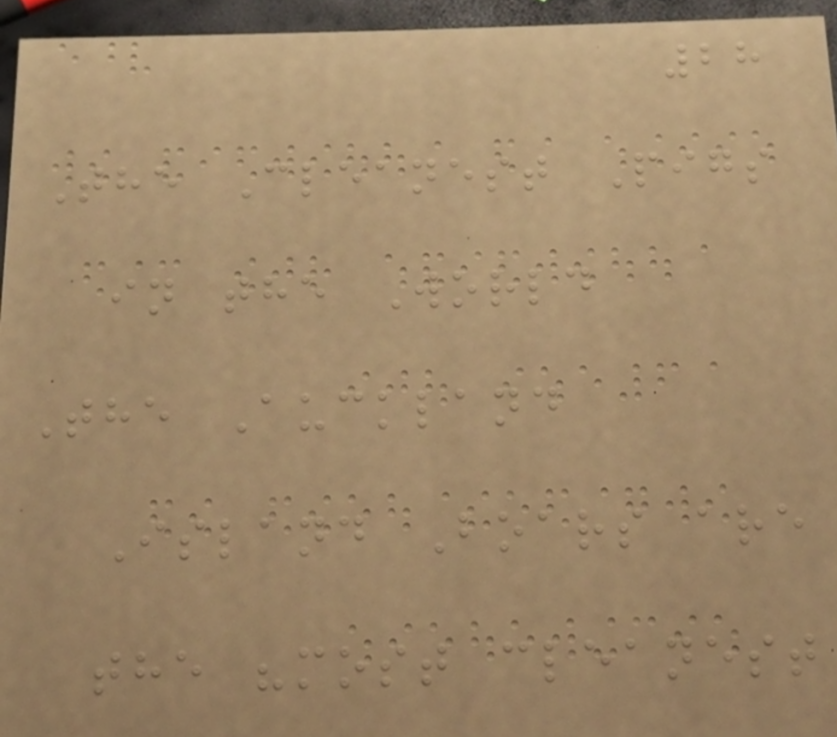28
The Cleanest Pigs
in the World
The Auckland
Island Boars are
the "most cleanest
